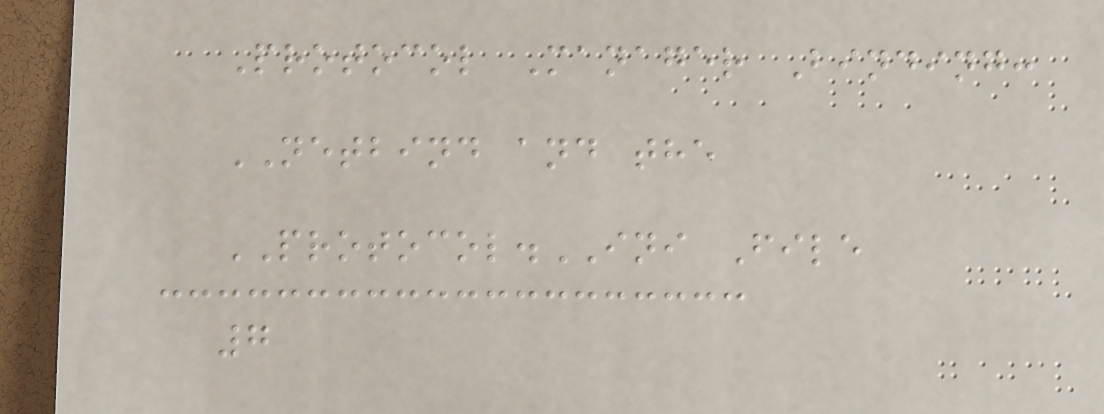Protocol Manager Binding:
NETBIND and the
PROTOCOL.INI File
7
